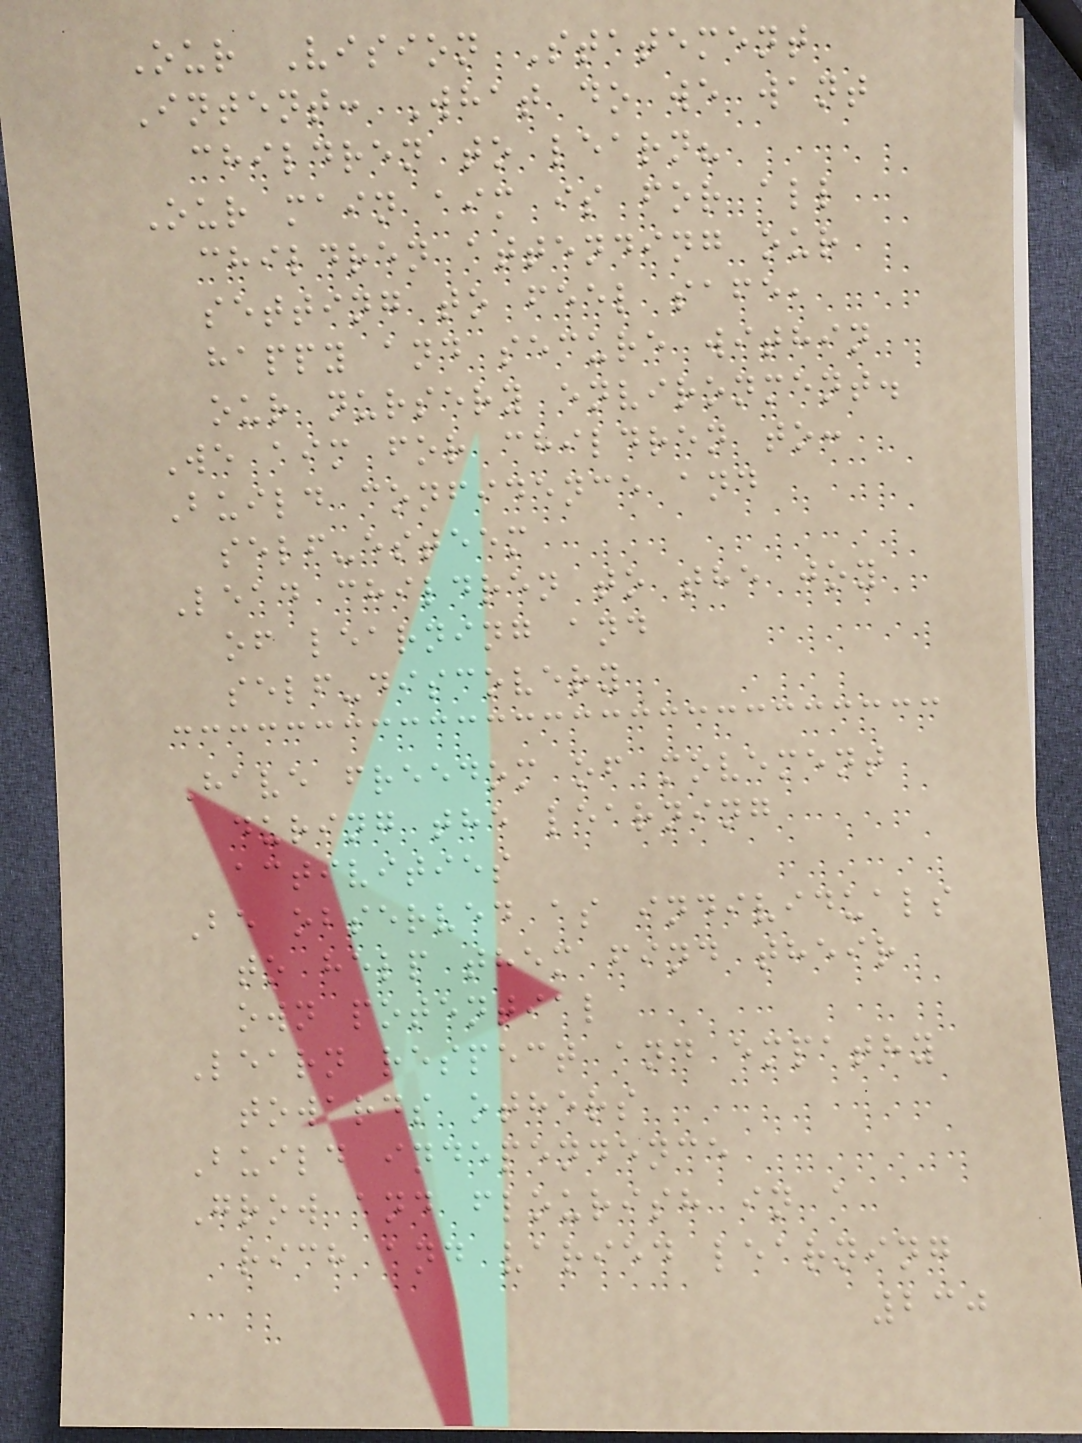Our Vision Statement
Intent: What do we want
children to learn?
Our main aim is for all
children attending our
setting to feel safe,
happy and secure within
our nursery environment.
We aim for children to:
Build confidence and
self-esteem
Lead children to the joy
of learning and
self-discovery
Have freedom of movement
during the learning
activities
Be observed as individuals
to help them find their
own potential
Learn respect and empathy
towards others
Build independence
Grow and flourish in a
rich and varied learning
230
